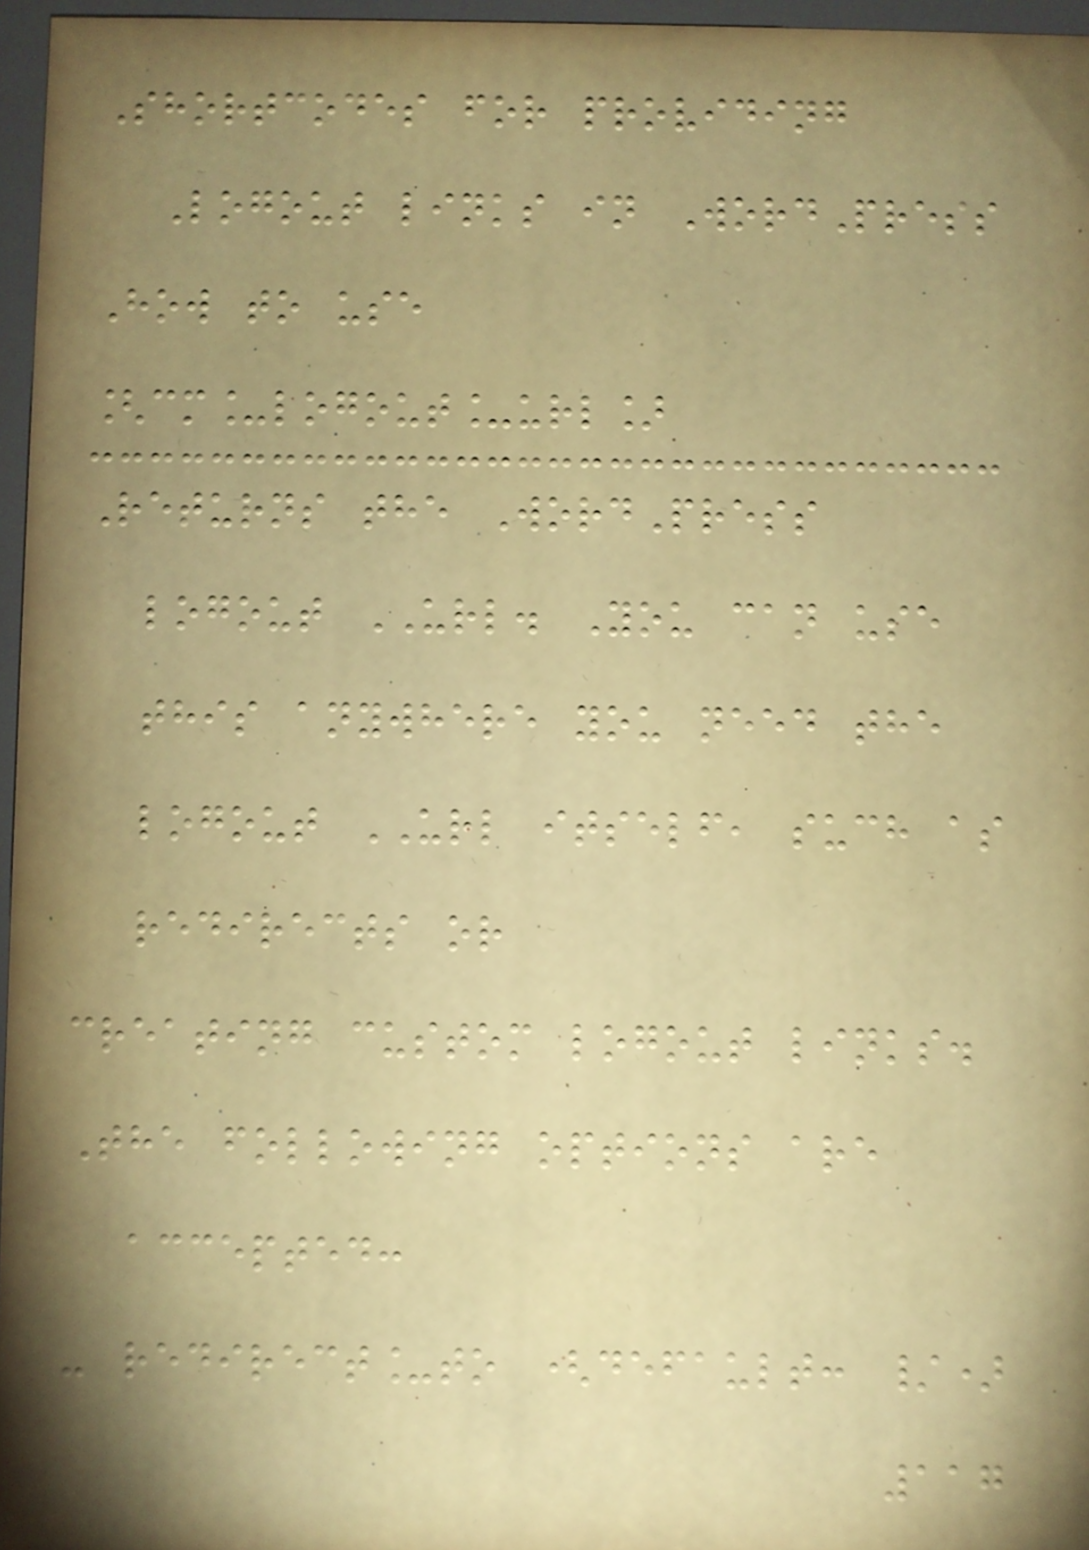Shortcodes for providing
Logout links in WordPress
How to use
[cm_logout_url]
Returns the WordPress
logout URL. You can use
this anywhere you need the
logout URL itself, such as
redirects or
creating custom logout links.
The following options are
accepted:
- redirect_to (default: /)
117
